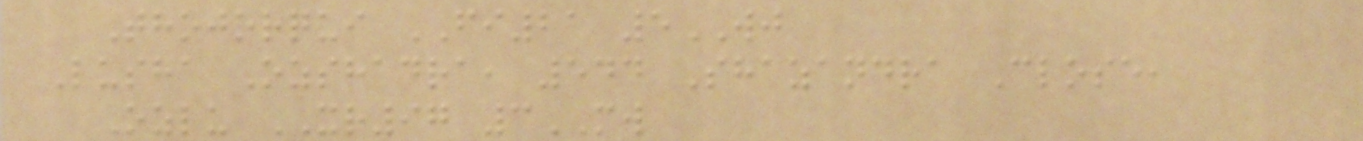Thojorqui FI21 5WJ
Lusha Ozshadra, 544 Shazandra Close,
Ozlu XR97 3MW
